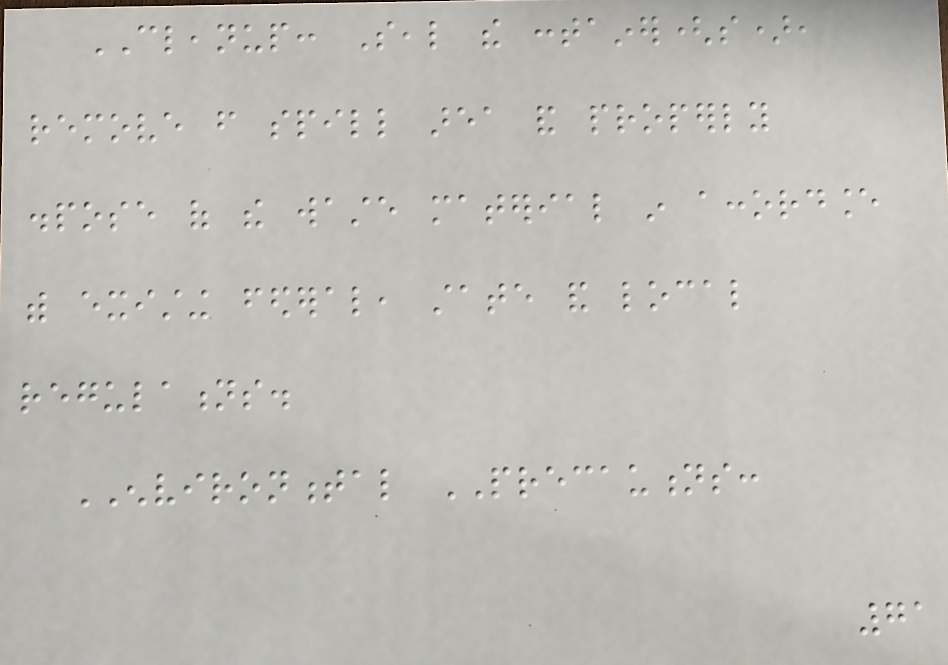CLEANUP: Seal the container(s),
remove from spill area and properly
dispose of the waste material in accordance
with existing federal, state and local
regulations.
ENVIRONMENTAL PRECAUTIONS:
71
